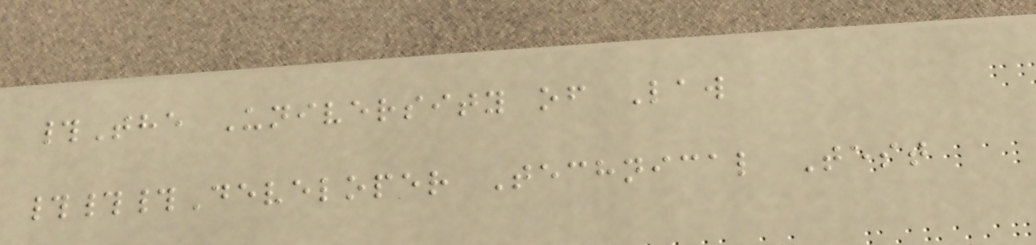#The University of Law
###Developer Technical Test
